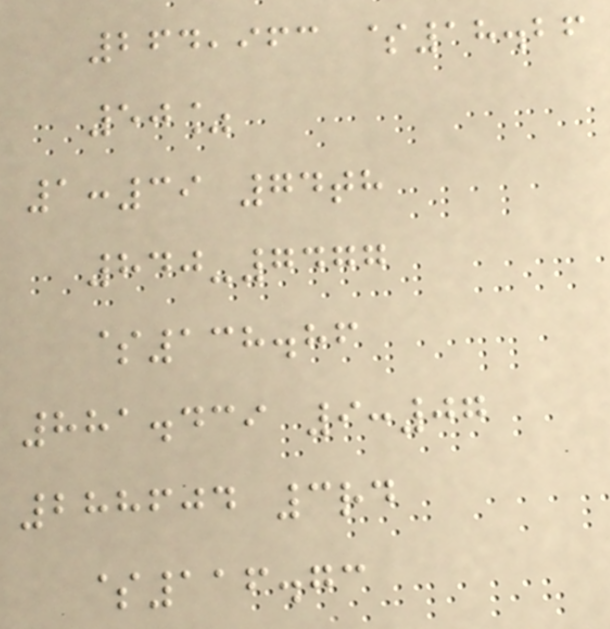264,963 $18.26
50%
1:39 74th
840-7477
$138.86
881.439 9:07
288604 3rd
$116.73
